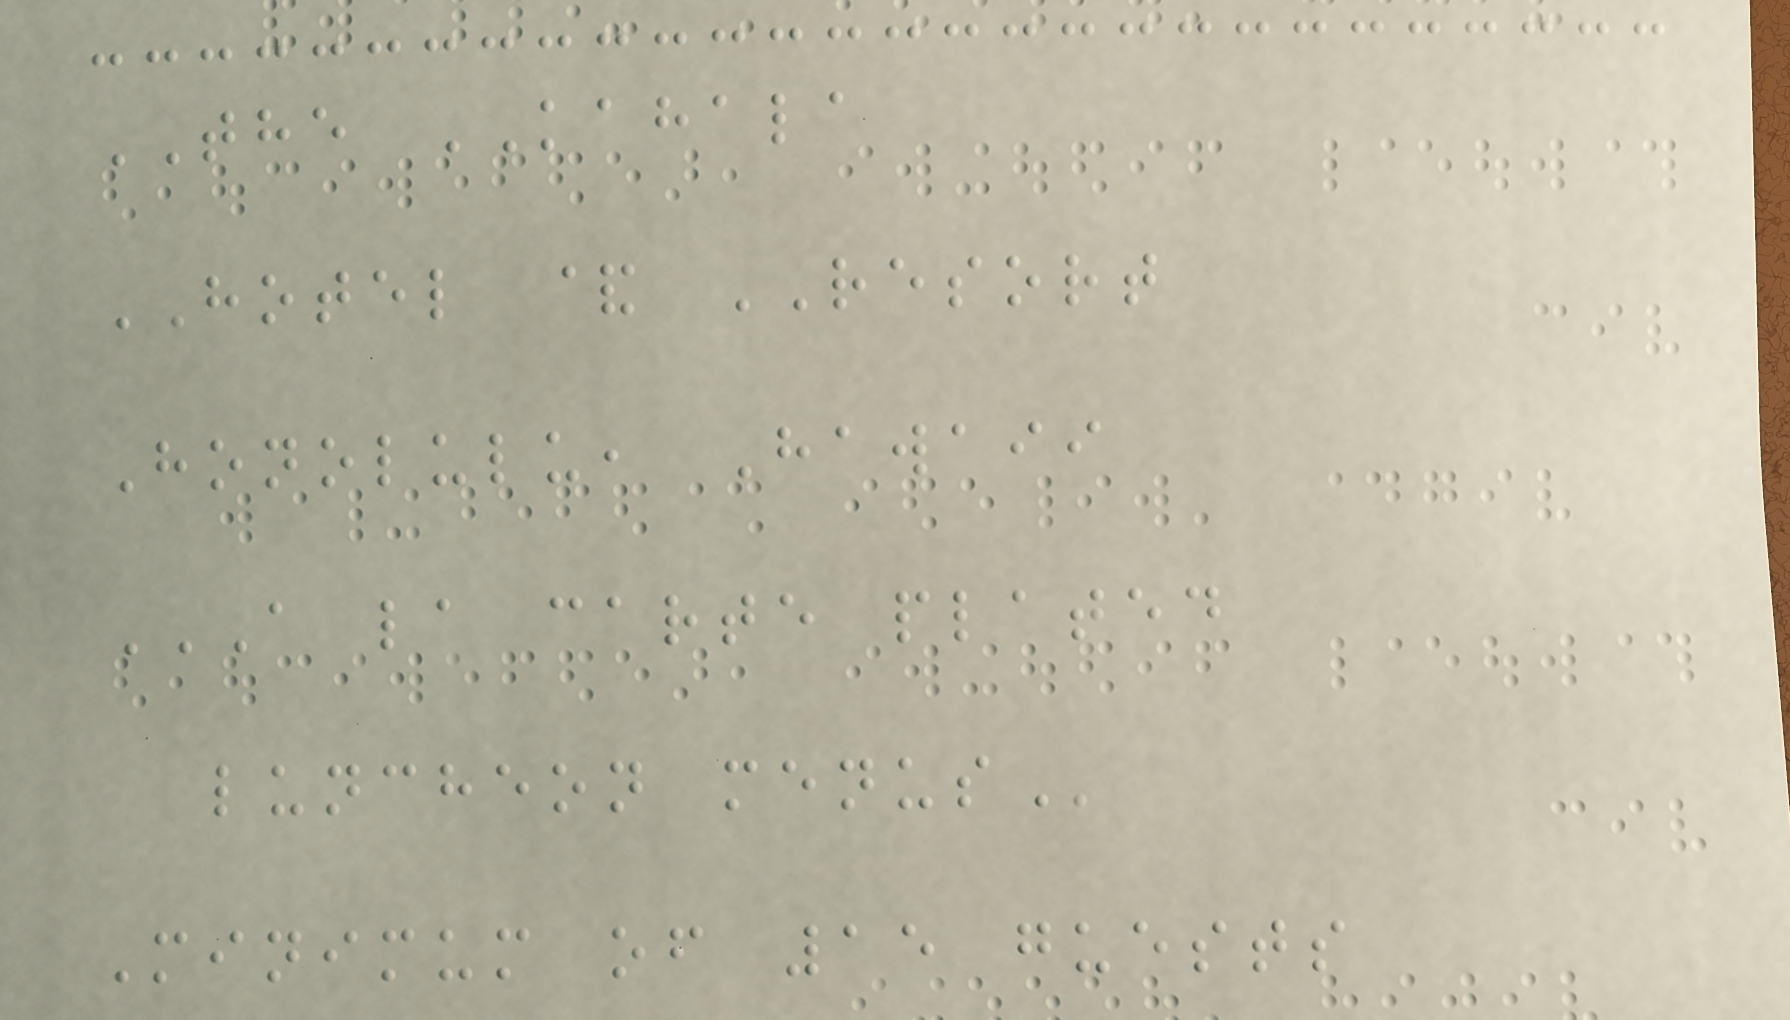THE KAHALA
HOTEL & RESORT
Honolulu, Hawaii
A LA CARTE PLATED
LUNCHEON MENUS
Minimum of 15 guests
